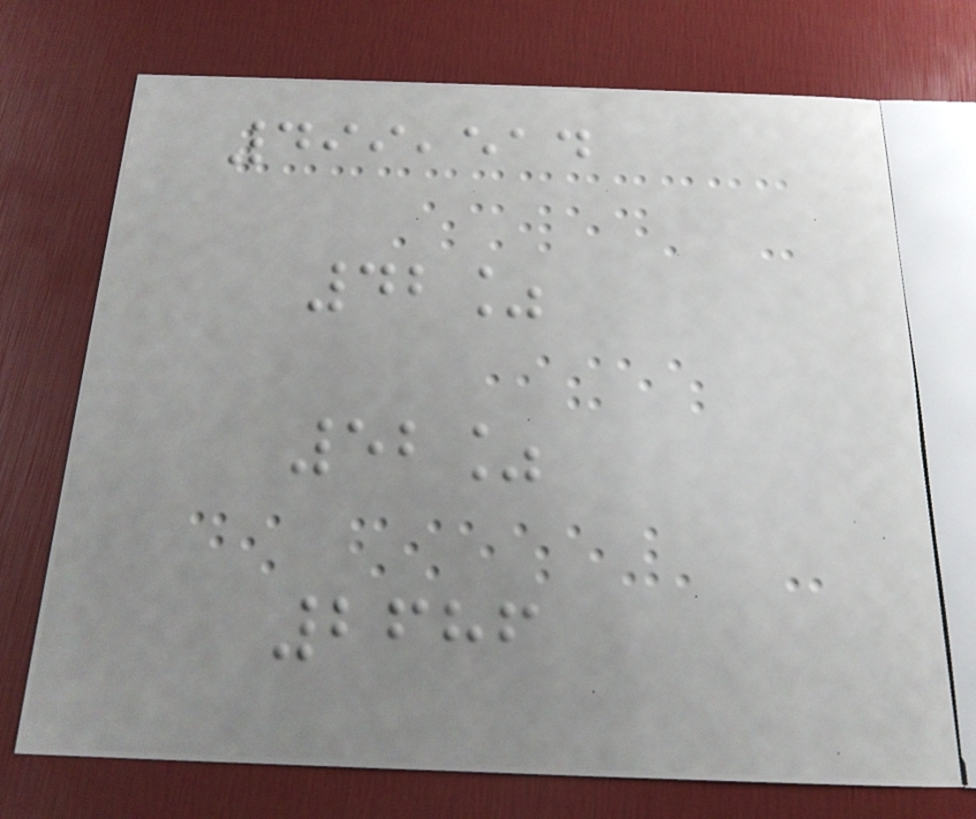499,514
42%
52%
2686
